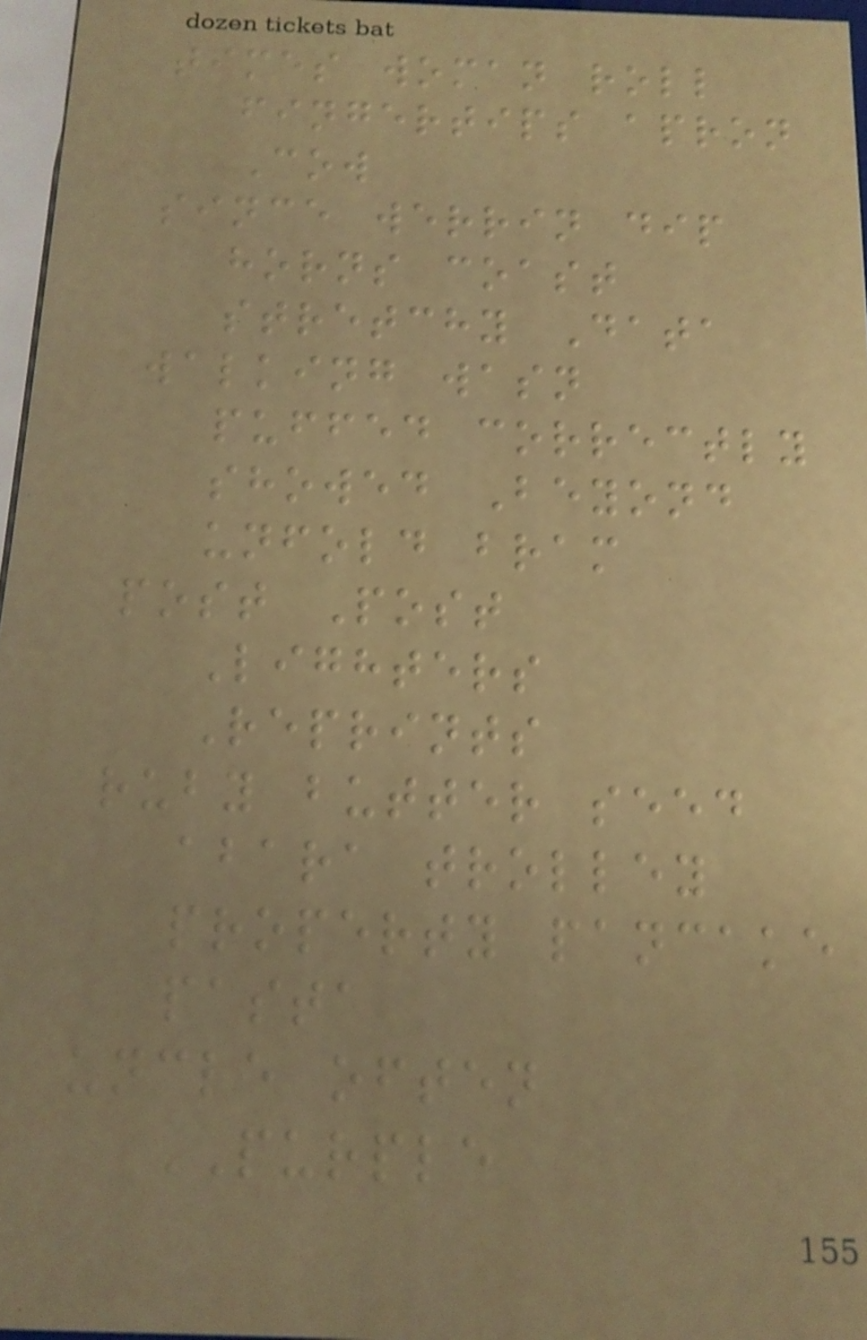times woman roll
fingertips apron
Cow
since werrin dip
horns coast
stretchy Data
walking wasn
puffed correctly
showed Beyond
unfold bram
post Post
Lighters
Reprints
ruby butter seed
abara trolley
property pancake
pasta
uncle often
PURPLE
